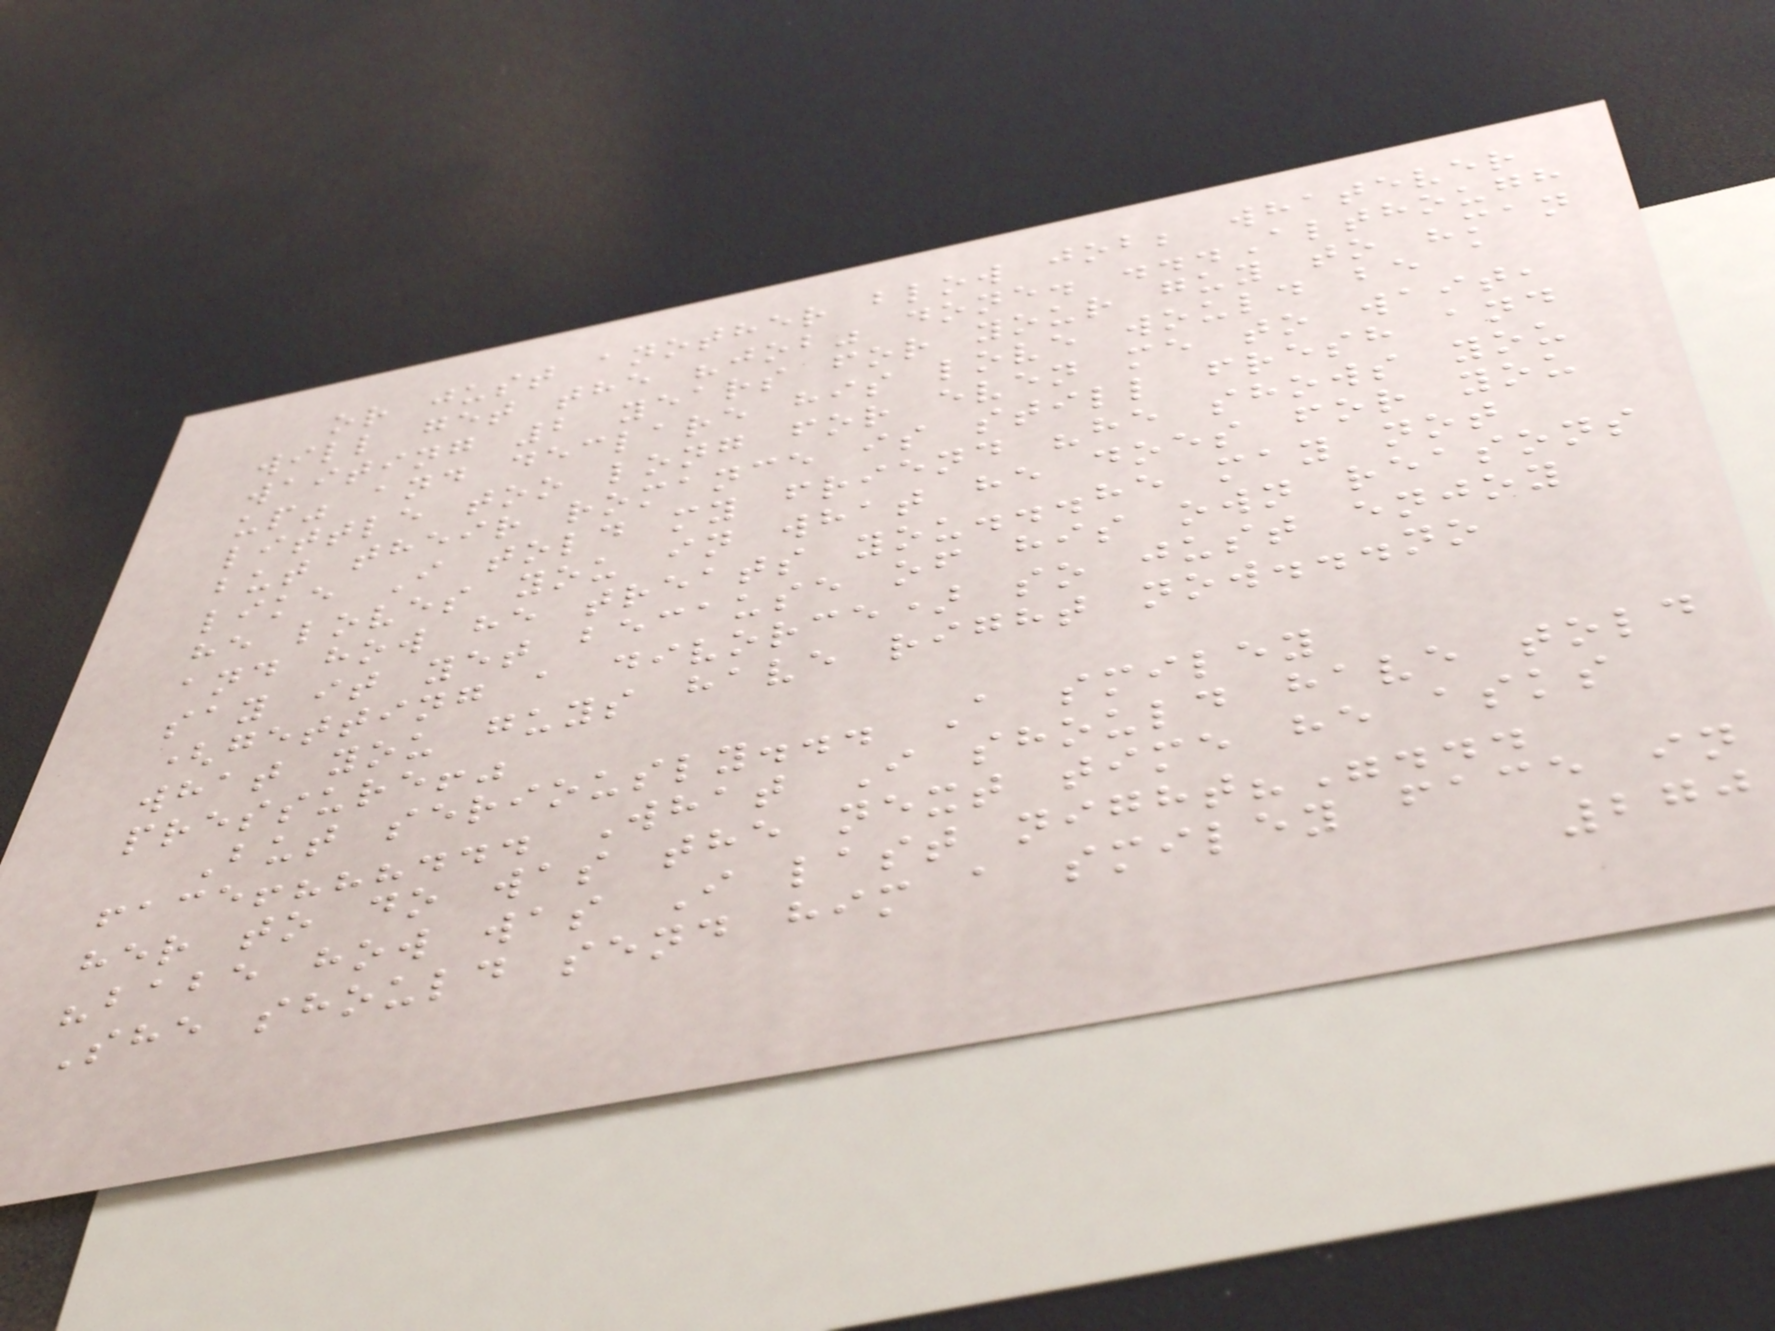or just another blow job; whatever
will get the "job" done. ...Although
waiting 2 years for your guy to "man
up" and declare his love would be a
little too long for even me to wait,
but their romance is still fresh and
like I told my friend "he shows you
he loves you in what he does for you
and how he treats you...he may not
say it yet because of his own reasons
(getting a divorce) so just enjoy
what you guys have right now...no
pressure!"
But seriously... A smiley
face!???... What I should have told
her to do was the next time he asks
"babe how was I last night?"...
She should send him a smiley face in
270
